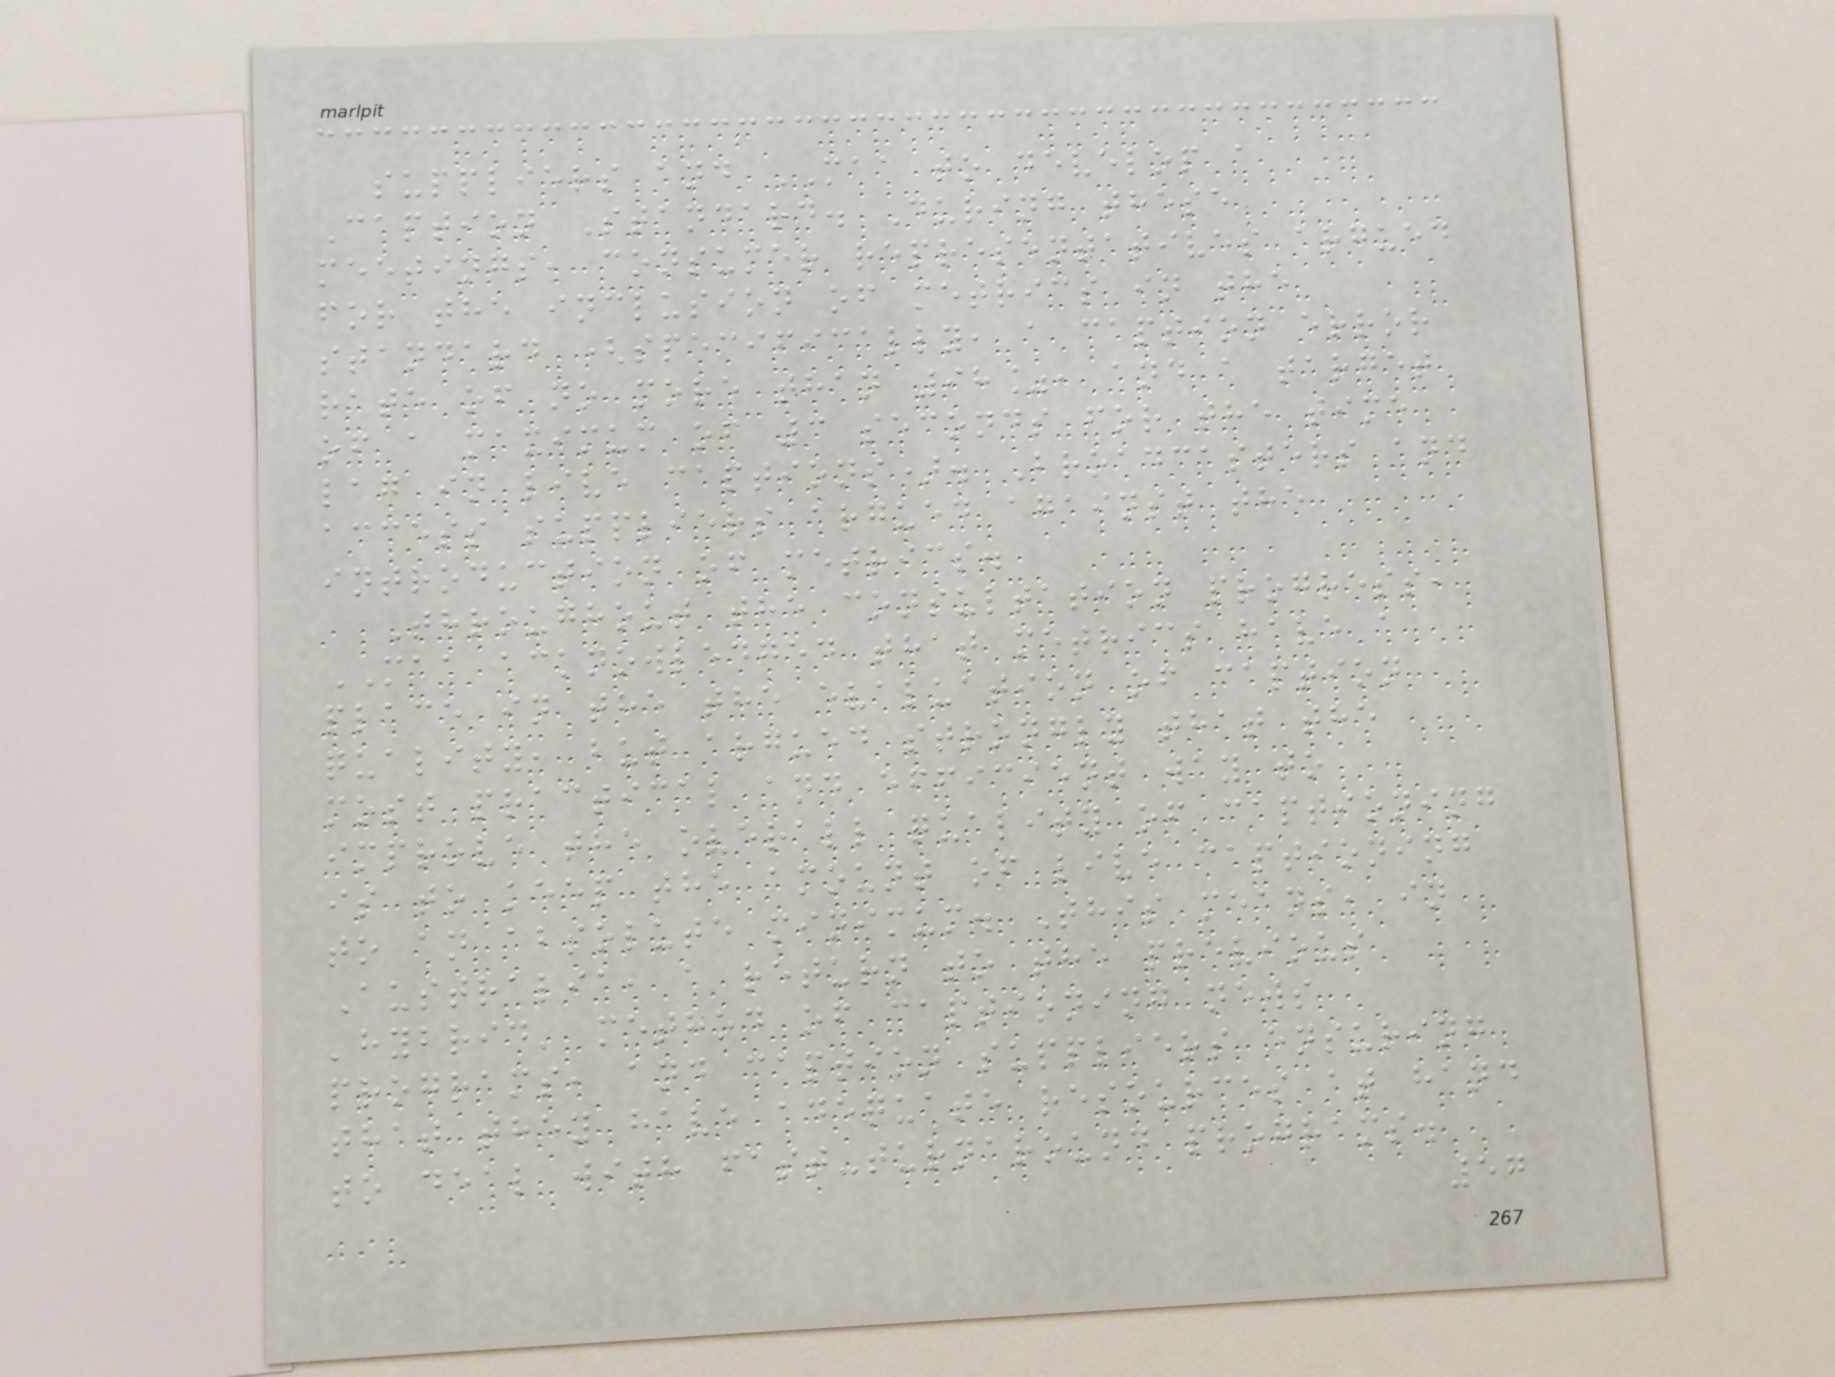suppliers and MAA to develop a
Caption Standard. During these
meetings, consumer representatives argued
for the inclusion of metrics in the
standard (specifically, a caption error
rate of no more than 98%, and a target
of a maximum of 3 seconds for the time
lag in live captions). Broadcasters and
access suppliers argued against the
introduction of metrics.
Throughout the consultation progress,
MAA acknowledged that metrics have a
place in the the evaluation of caption
quality, but argued strongly that the
most practical and efficient way to
improve the overall quality of captioning
is to keep the amount of live captioning
to an absolute minimum. This means, in
Australia, a return to the previous
'hybrid' method of captioning news
programs, and caption suppliers ensuring
that they have adequate resources at hand
to deal with fast-turnaround programs.
57
